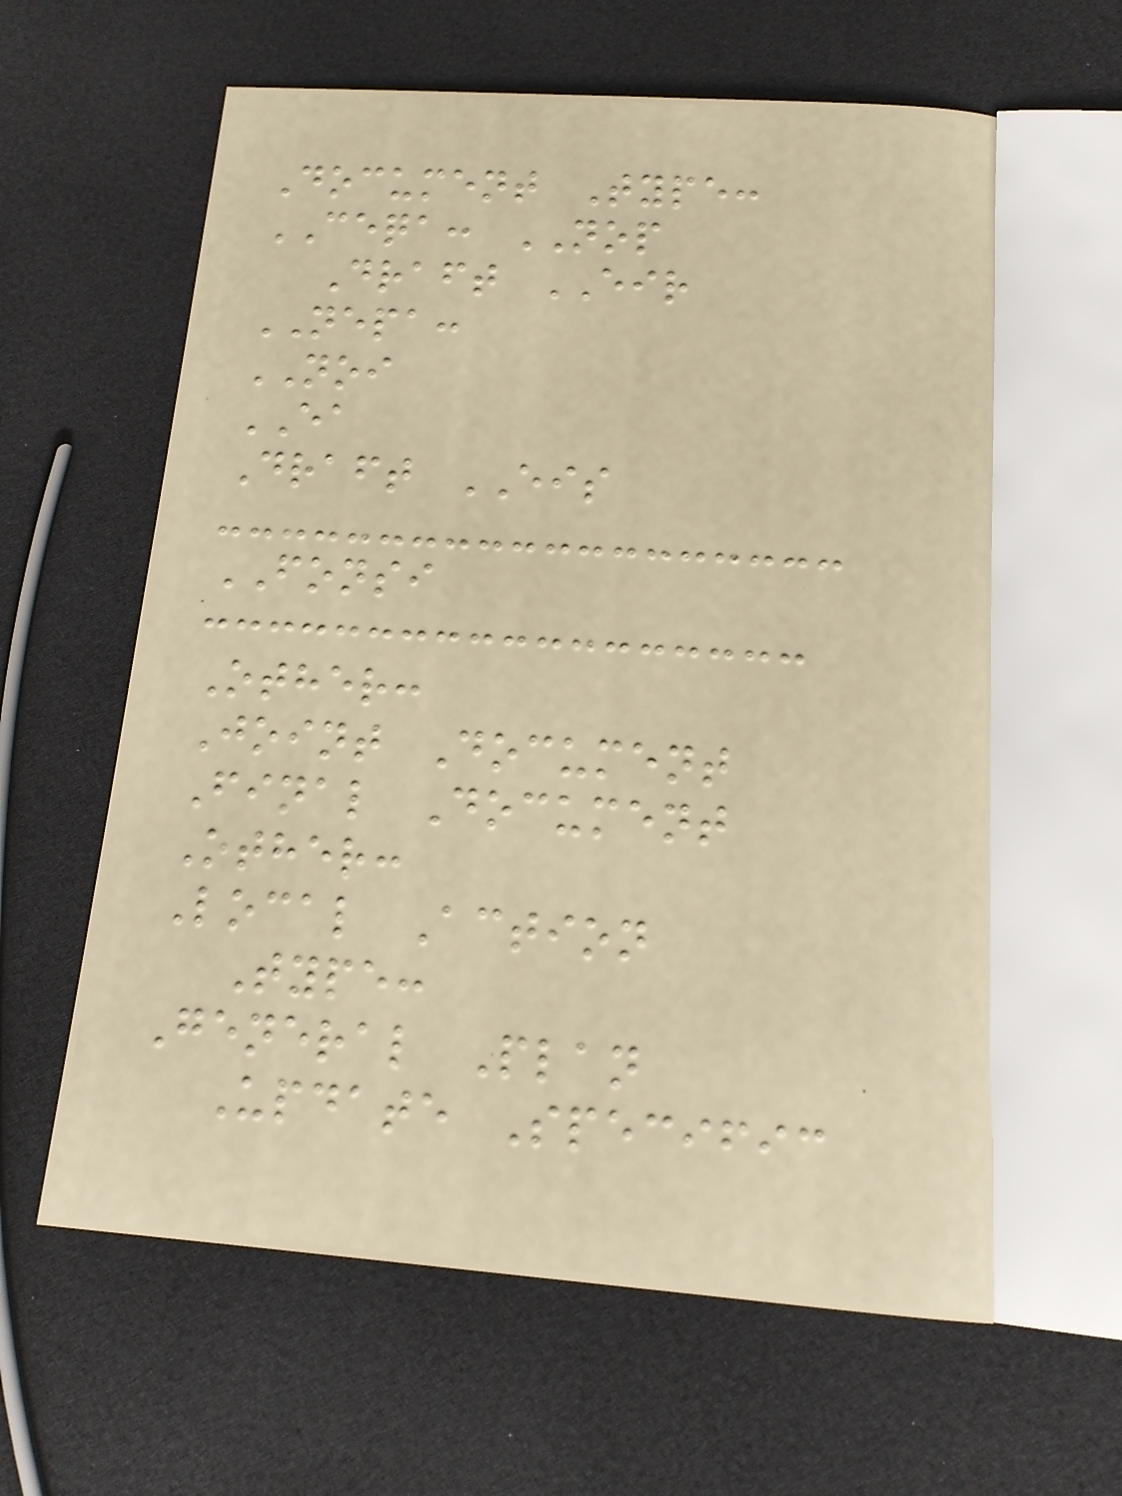Document Type:
CEQA: NOP
Draft EIR
NEPA:
NOI
EA
Draft EIS
FONSI
Other:
Joint Document
Final Document
Other:
Local Action
Type:
General Plan
Update Specific
